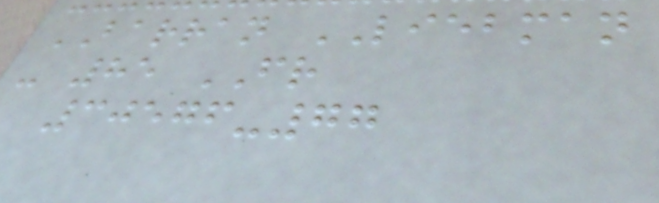BARRAN LIEBMAN
- 85 FR
30576-77
